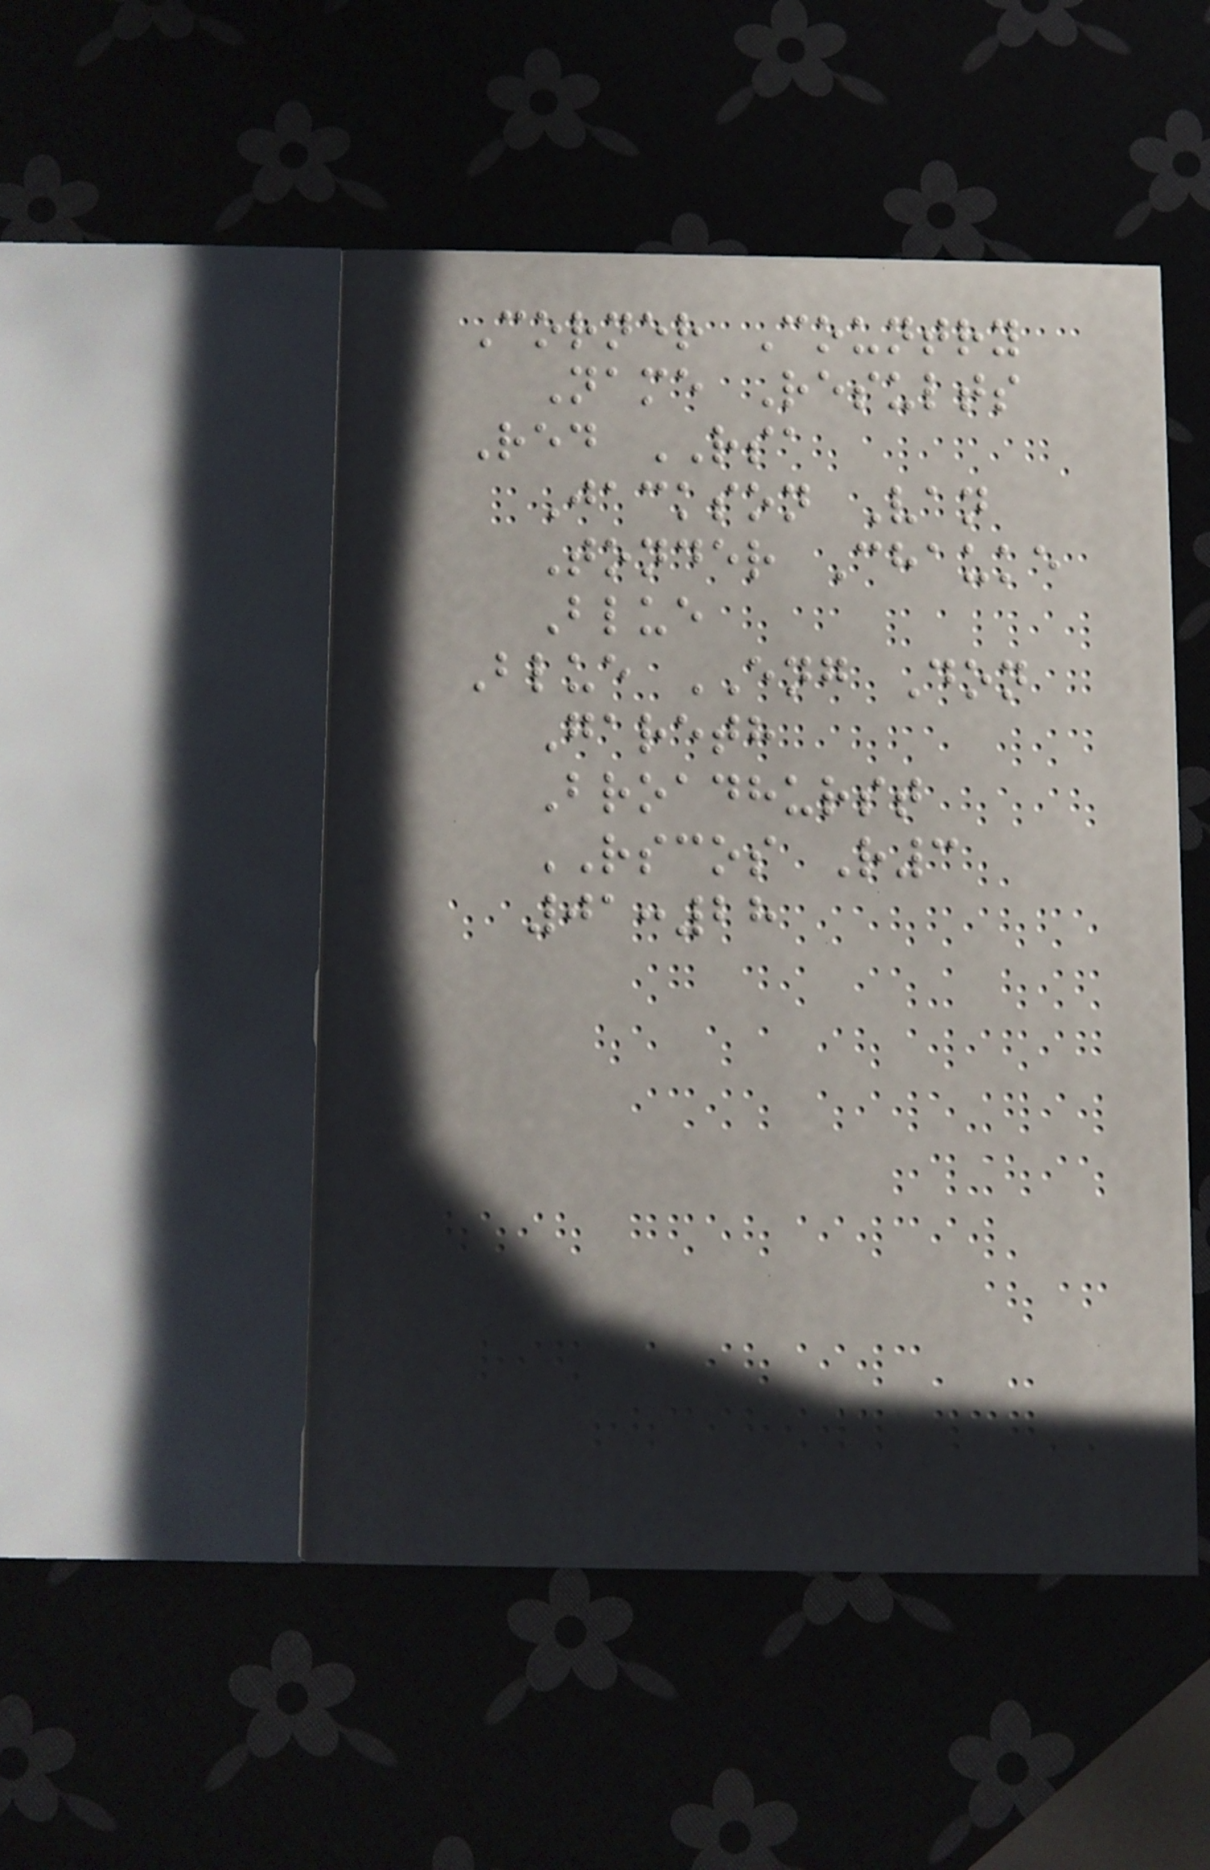Corner Country
Name Results
Red RSA
Jackson Van
Tonder Chauke
Blue
Blue ENG Don
Gareth
Broadhurst
RSCOS R3
01:28
